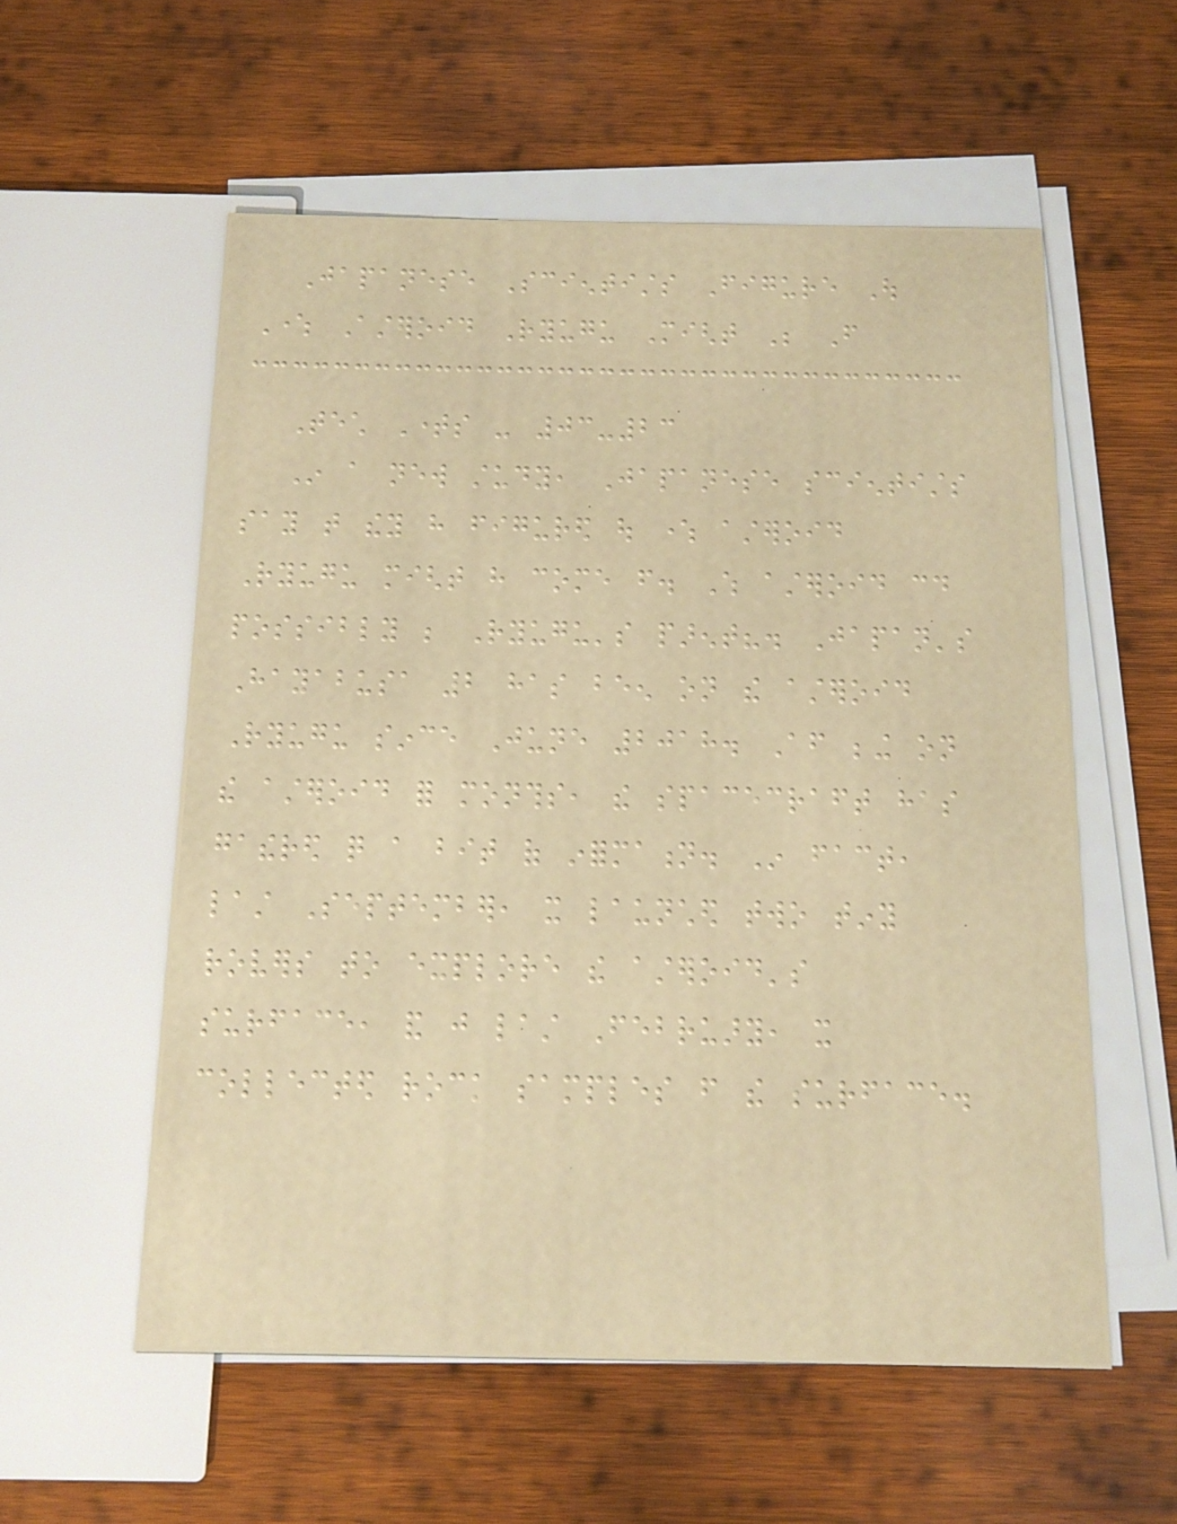Japanese Scientists Figure Out
Where Asteroid Ryugu Might Be From
Tech Times - 03-23
In a new study, Japanese scientists
say that they have figured out where asteroid
Ryugu might have come from. Which asteroid could
possibly be Ryugu's parent?. Japan's
Hayabusa 2 has been on the asteroid
Ryugu since June 2018. After being on
the asteroid for months, the spacecraft has
gathered quite a bit of information. In fact,
last September, it launched two tiny
rovers to explore the asteroid's
surface, and just last February, it
collected rock samples from the surface.
